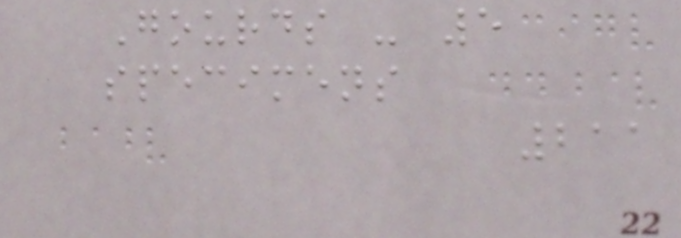Gourds - 5
specimens
211
